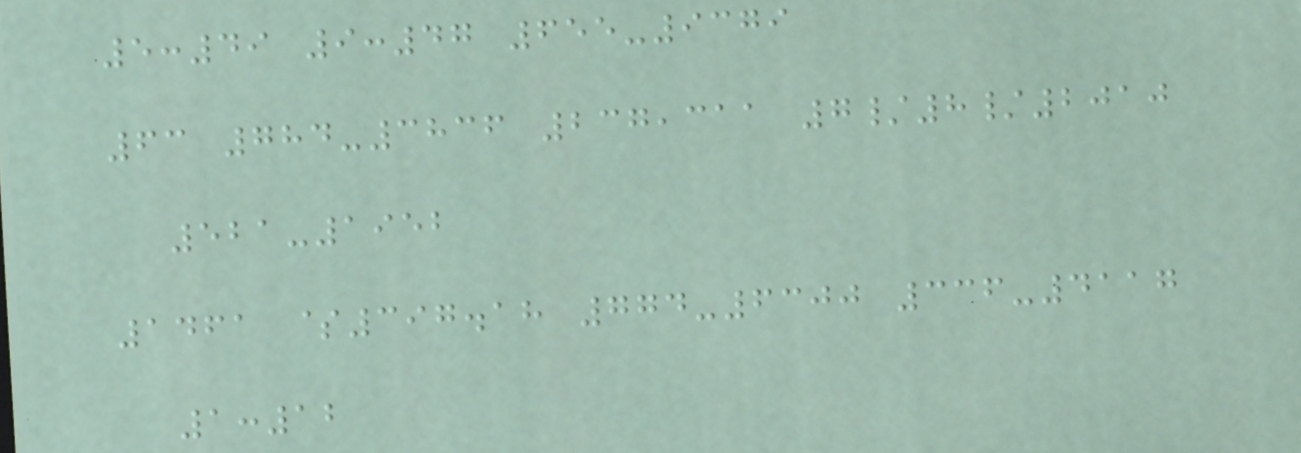5:49 9:47 655-9379
63 784-3836 237,311 7/8/2010
521-1952
1461 $397.18 774-6300 336-4117
1:12
